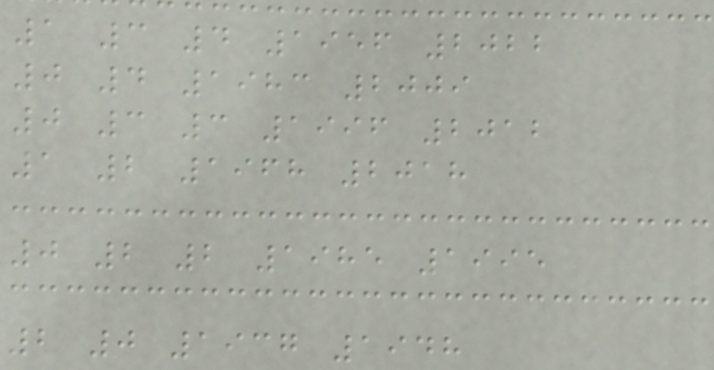1 3 4 1956 2022
0 4 1983 2009
0 3 3 1996 2012
1 2 1968 2018
0 2 2 1985 1995
2 0 1937 1948
